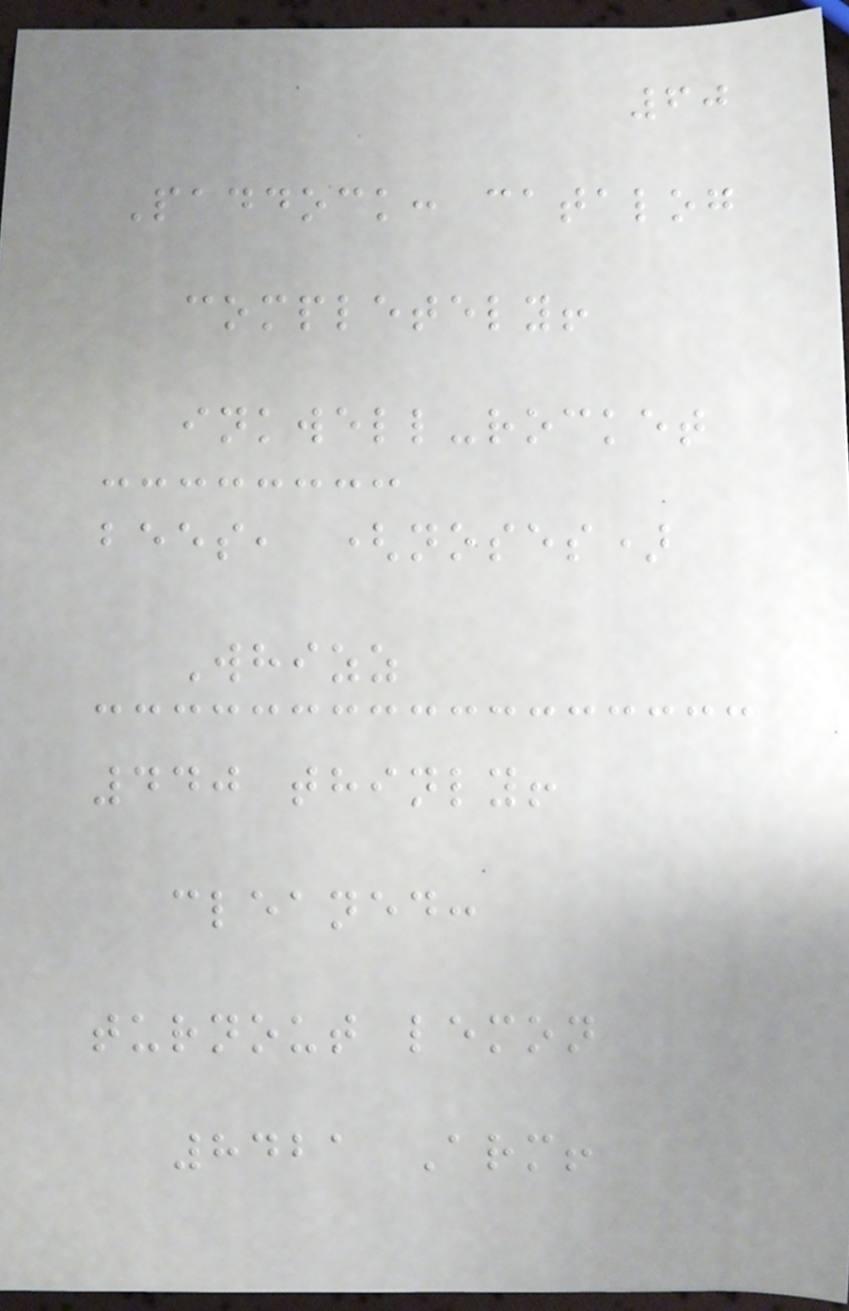60
Paddock: catalog
completely!
inkwell-rocket
bees, (noses)
Whizz
440 thinly!
cleaned:
turnout lemon
8421 Arm!
